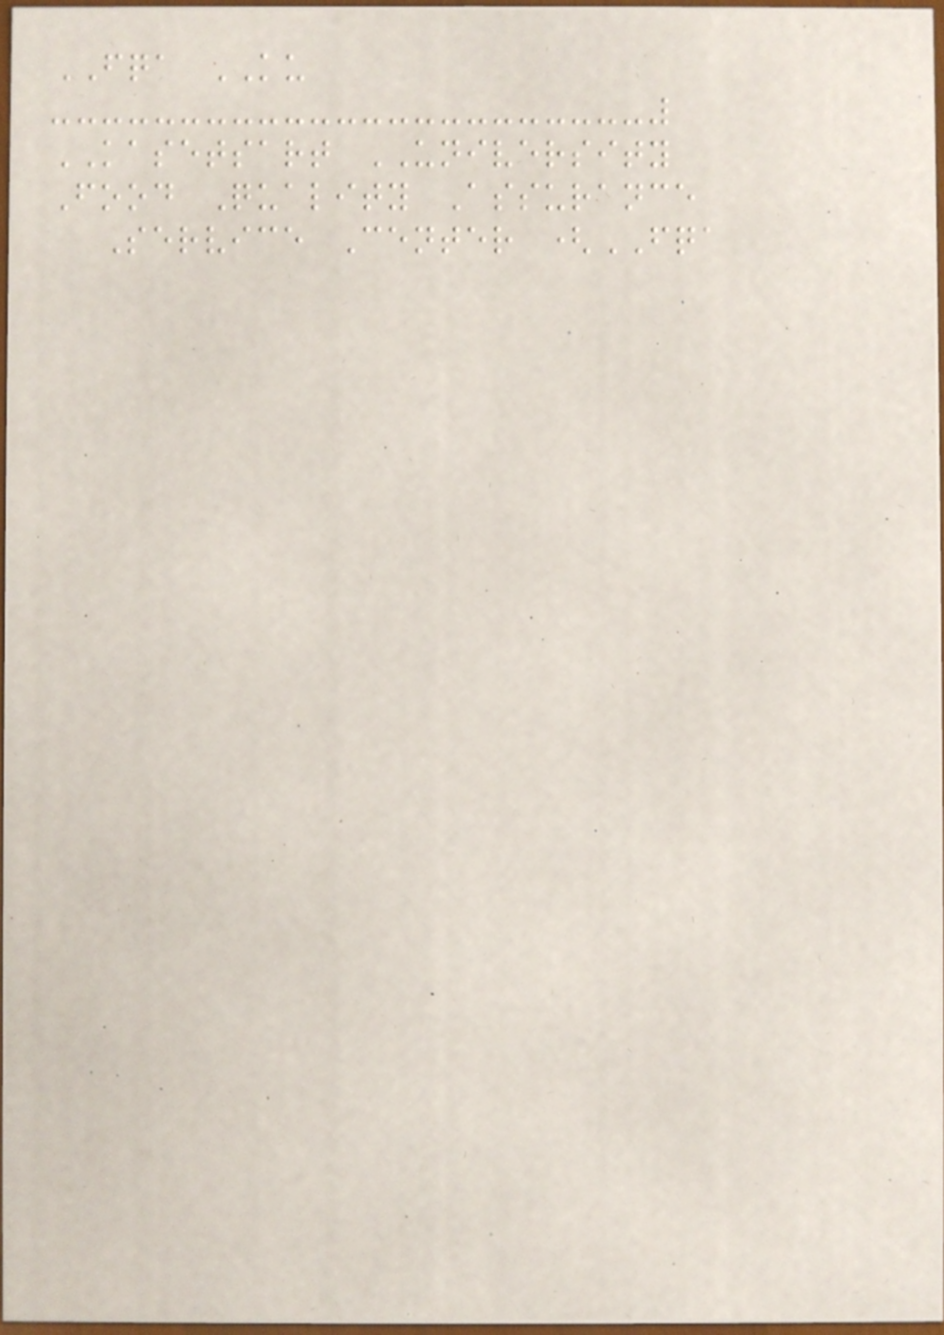FQA KU
KASETSART UNIVERSITY
Food Quality Assurance
Service Center (FQA
